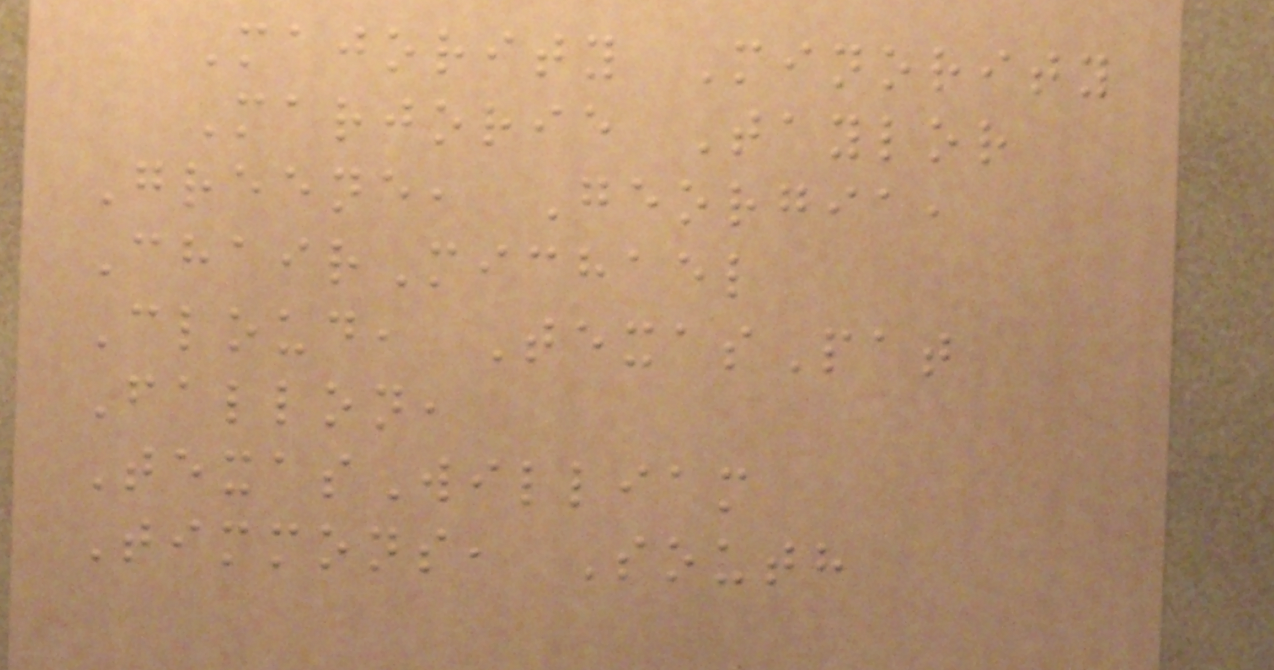Majority Minority
Marjorie Taylor
Greene, Georgia,
ChairMichael
Cloud, TexasPat
Fallon,
TexasWilliam
Timmons, South
